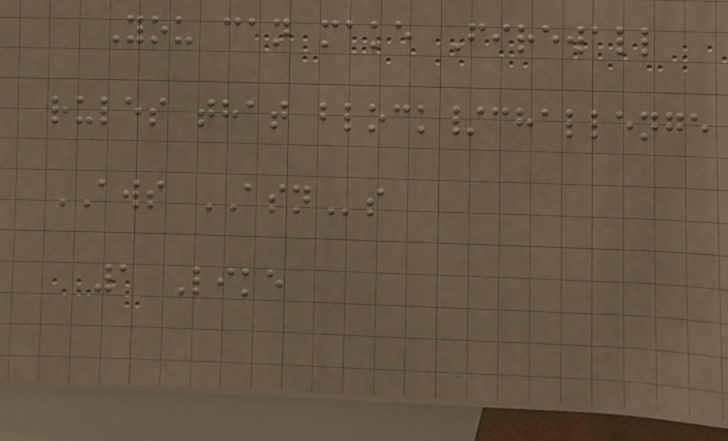You can make Firewall
rules that block/challenge
AWS ASNs
1 Like
